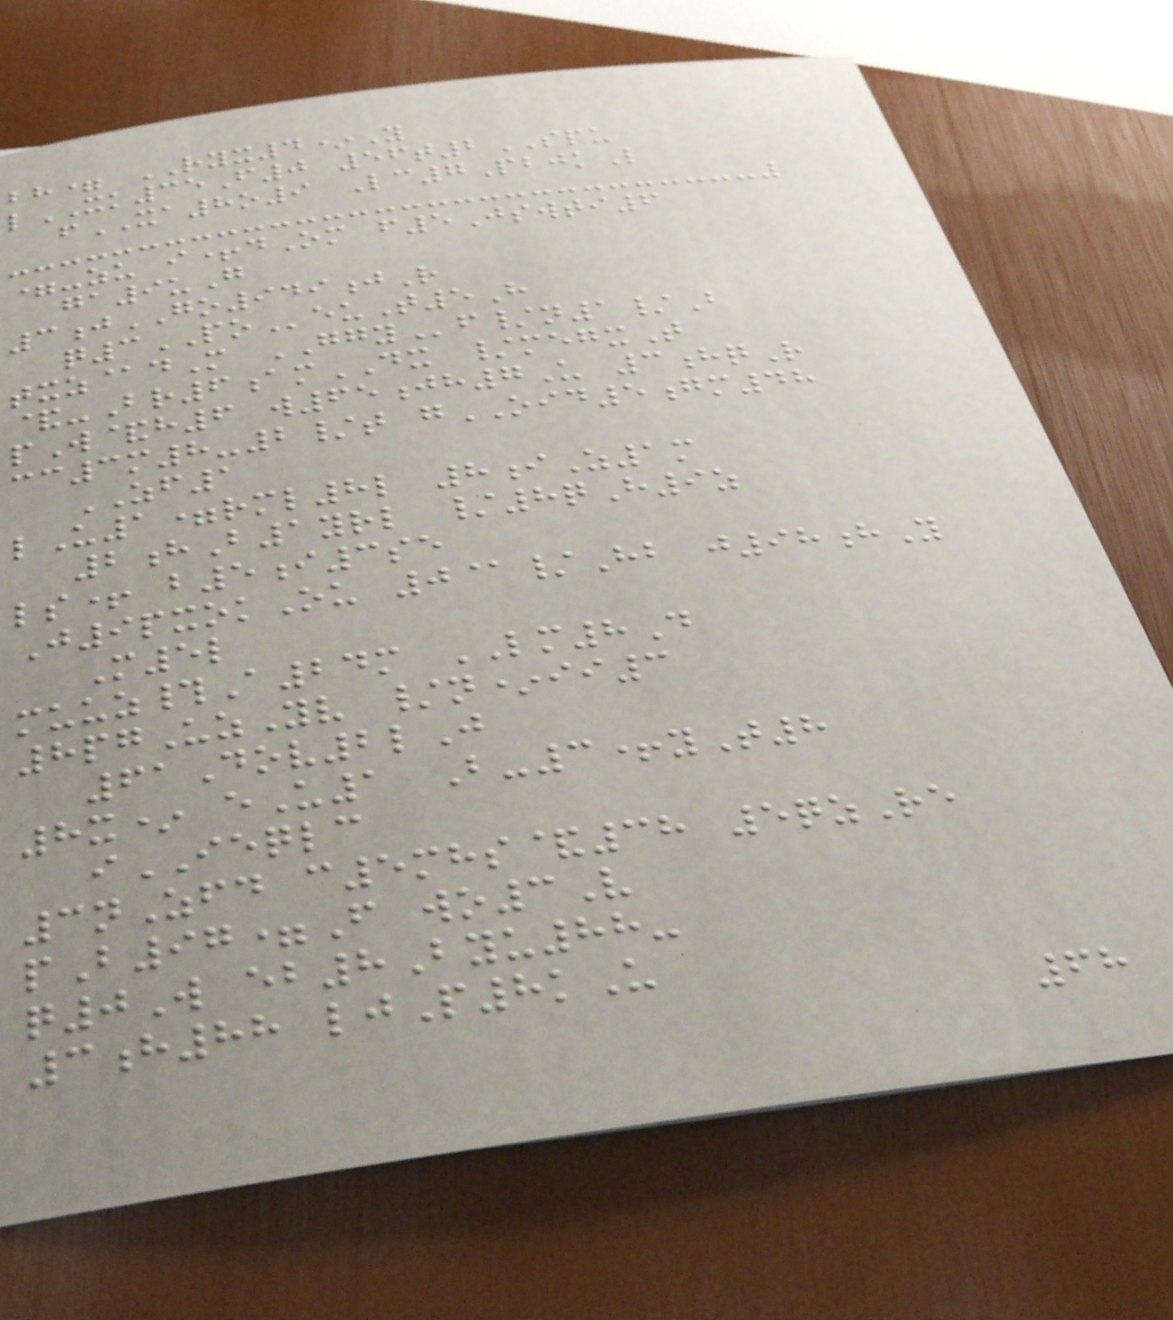bh= RYX4*Y
lXK35F0 56t2SPU
fXA8o9 Lc7PbjkL
=-zu i+dOm f5Jswti6
ga9uG
3jGO949jR
q3POeuT5H
txz@dM GGYf/n1/B
&-Br6amDX /megxT
pW&h6 w65jh7U 3hqR
cc3m8-2/t gOID5gm48
ZF1
lU1=rml8l 8iZ1m
2hB1yrl /8qH9z
ls+ b5i3se
J9pxokOu 0@/Hb j98hY
M5l
muuz#A24m LM8D
8pgUzYv /n*ii3
61Dov2lJ
8x* eU1 B-3+yT8
iIEQLC
3nZfd c5mhs&38 5qzRe
pB97=F wo3V
q0W eb8Byu88-
3h88 ljP8kU
68
